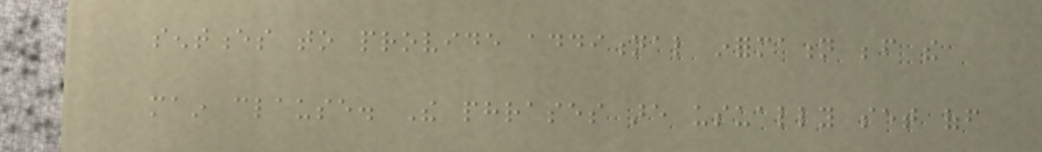sentences to provide additional information before the
main clause. The phrases are usually set off
